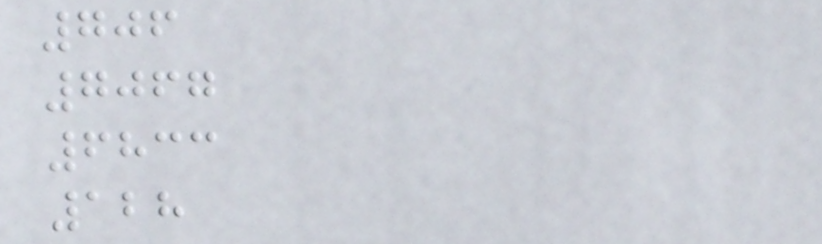706
7067
6833
128
